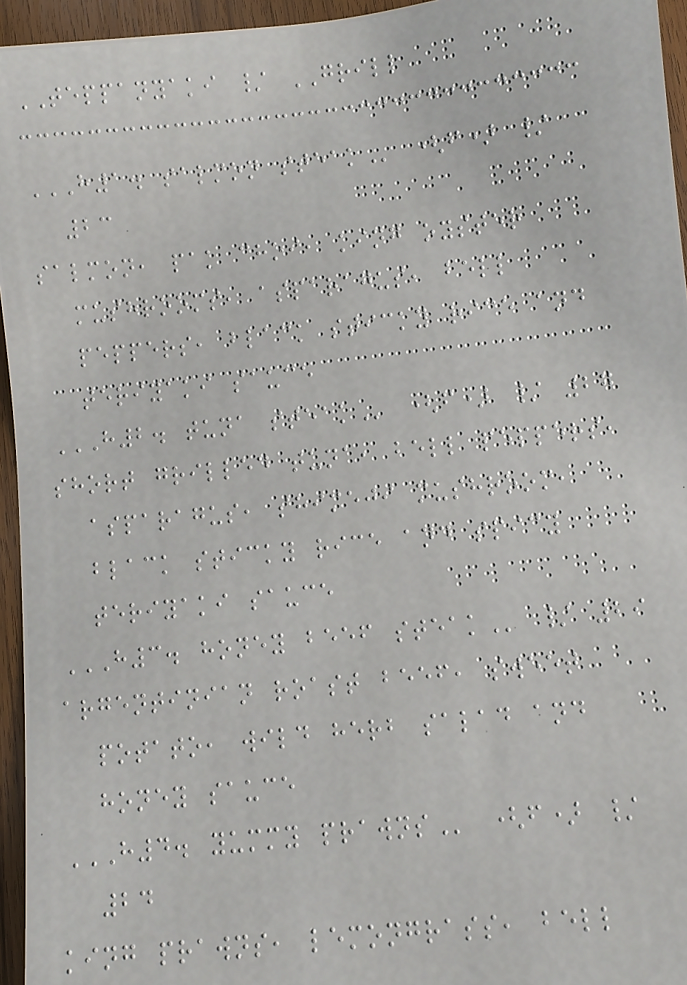TEPPANYAKI / GRILL
H1. SALMON STEAK (f) /
23
salmon, pak choi, king oyster
mushrooms, asparagus, bell
peppers, black sticky rice and
teriyaki sauce
H2. TUNA STEAK (f) / 27
short grilled tuna, bell peppers,
asparagus, shimeji mushroom,
black sticky rice and spicy
teriyaki sauce
H3. HONEY BEEF STEAK / 29
argentinian roast beef, sweet
potato, wild herb salad and
honey sauce
H4. YUMMY PRAWNS (f) /
24
king prawns, lemongrass, bell
